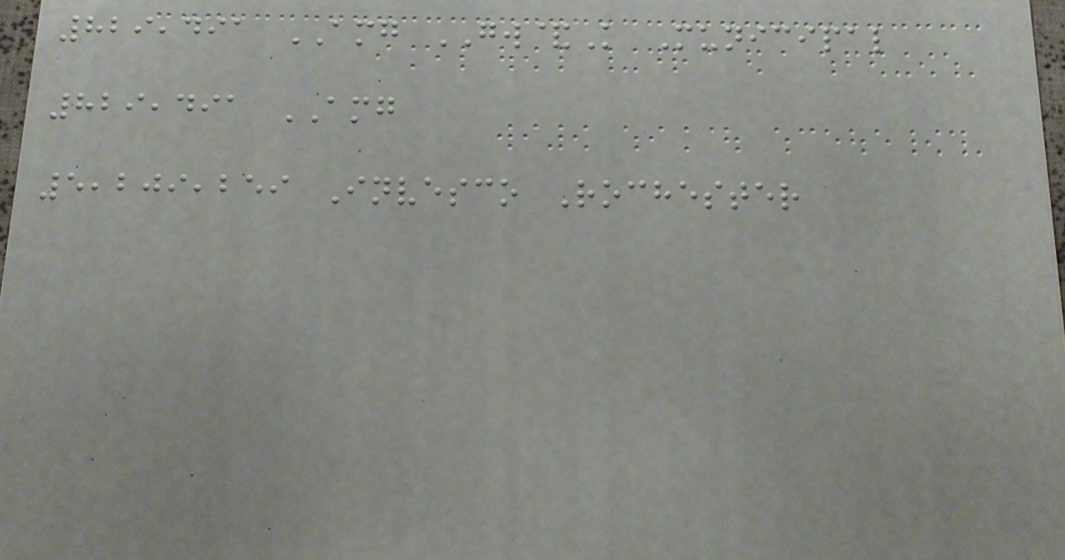829,491 AMG GW&K Municipal
829,491 AMG
5,209,259 Invesco Rochester
